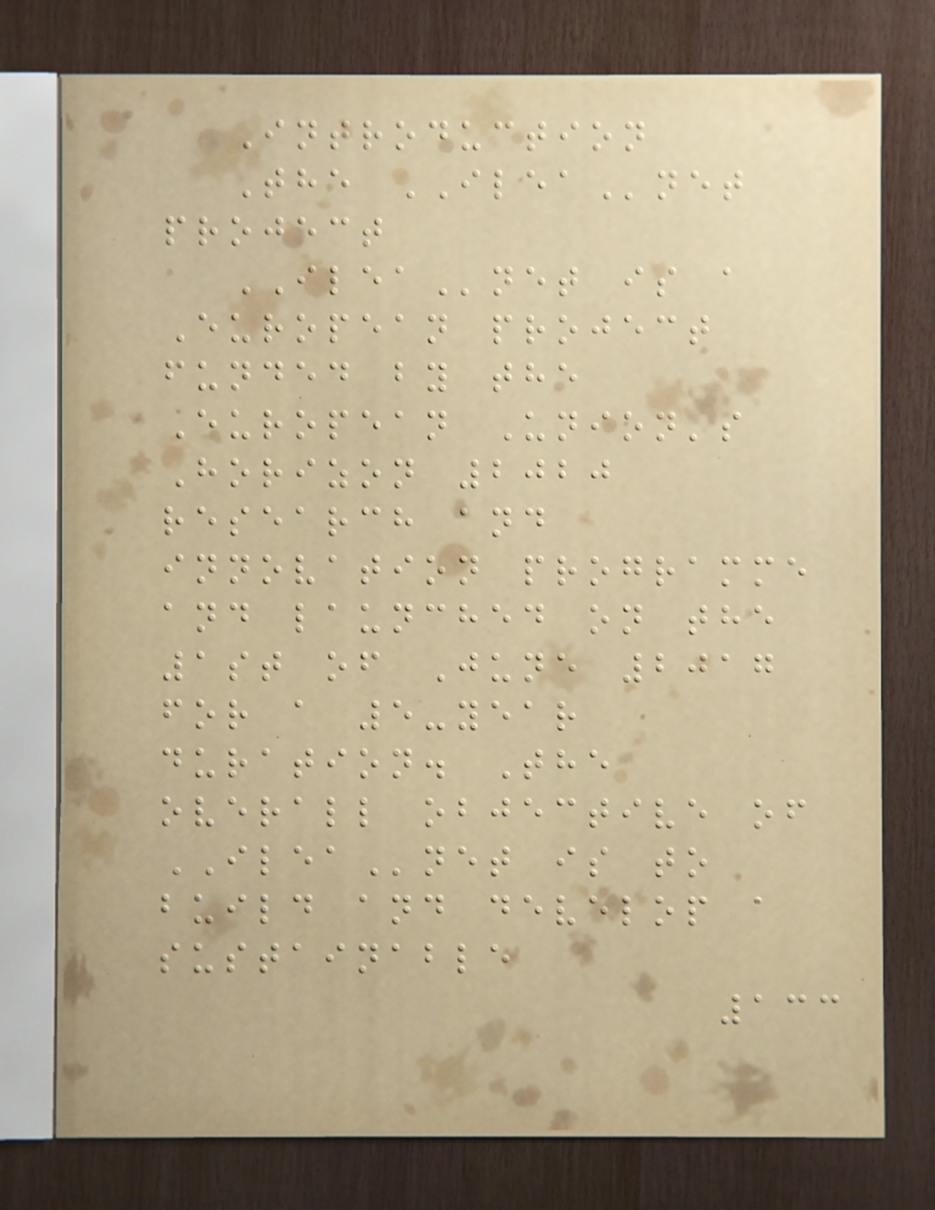Introduction
The ILEAnet
project
ILEAnet is a
European project
funded by the
European Union's
Horizon 2020
research and
innovation programme
and launched on the
1st of June 2017
for a 5-year
duration. The
overall objective of
ILEAnet is to
build and develop a
sustainable
133
